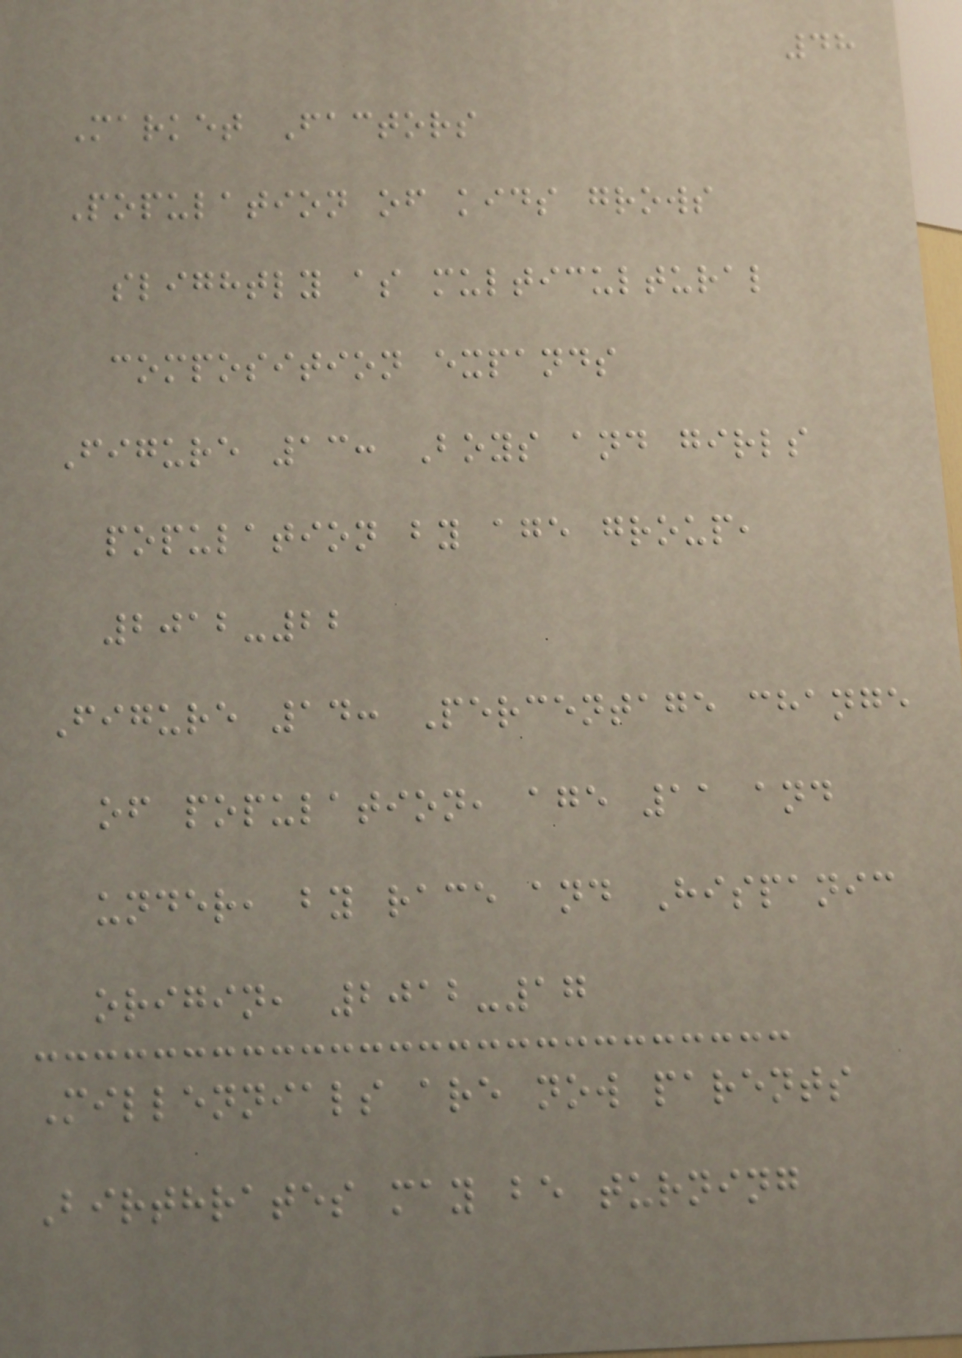48
Market Factors
Population of kids grows
slightly as multicultural
composition expands
Figure 13: Boys and girls
population by age group,
2012-22
Figure 14: Percentage change
of population, age 11 and
under, by race and Hispanic
origin, 2012-17
Millennials are now parents
Birthrates may be turning
